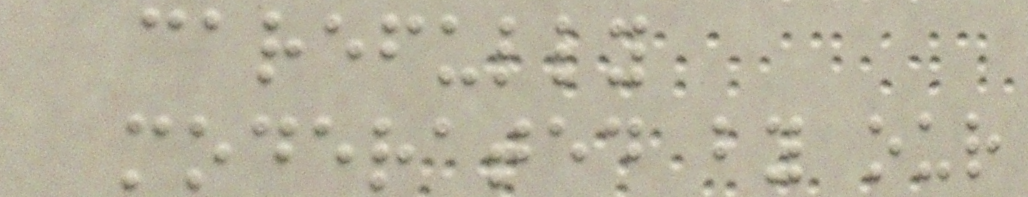carefully
moderated by our
